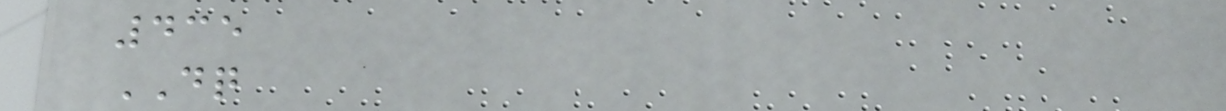435
DQ
